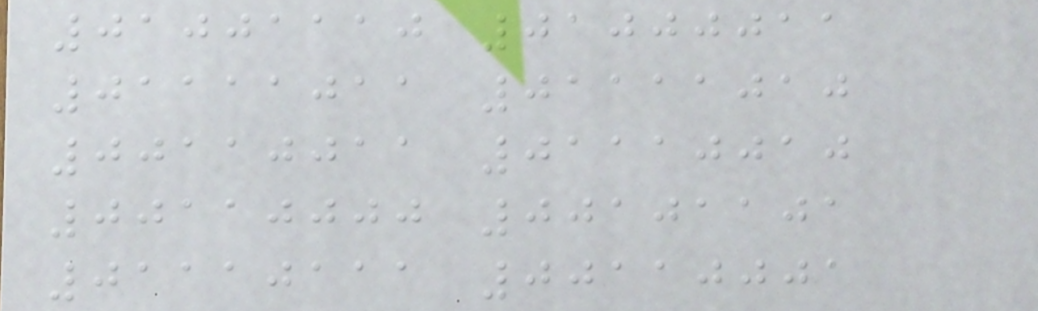01001110 01000011
01111011 01111010
00110011 01110010
00110000 00101101
01110111 00110001
